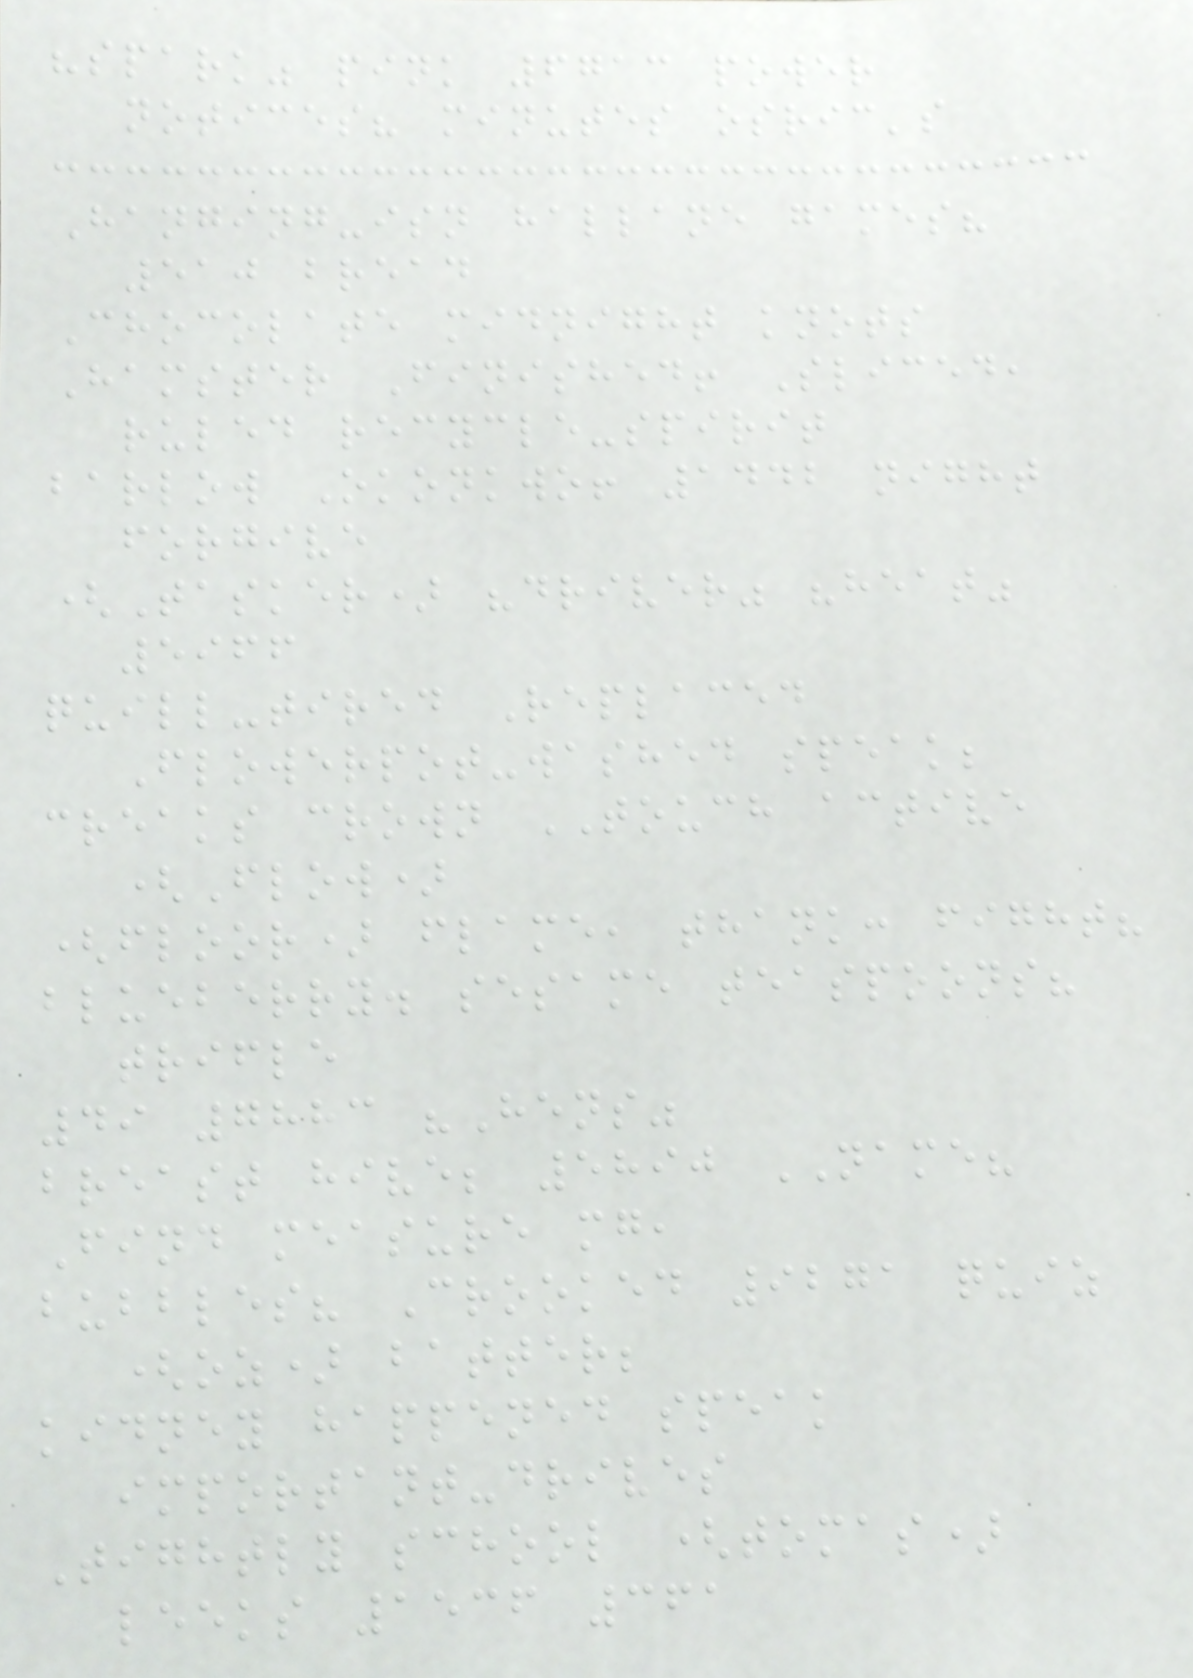"spark" pink 6713 power
notices? minutes osric's
Hanging-isn hallane games?
510 bread
Chocolate midnight knots
Hamster Finished! Sliced,
ruled recycle-spirit
barlow Okonkwo! 1442 night
forgive
(Tasker) "driver" "heat"
5966
quill-tired Replaced
Flowerpot-washed speak;
creaks crown TOUCH active
(Flow)
(floor) flame, thank: fight?
blueberry. sesame teaspoons?
trifle
49 7883 "Hens"
breast hive; 5890 NAME?
Find measure mg,
bubbles? Crooked 9271 quiz
(oz) batter;
kidney happened speak
important-drives
Tightly school (tomas)
leeks 1536 361
